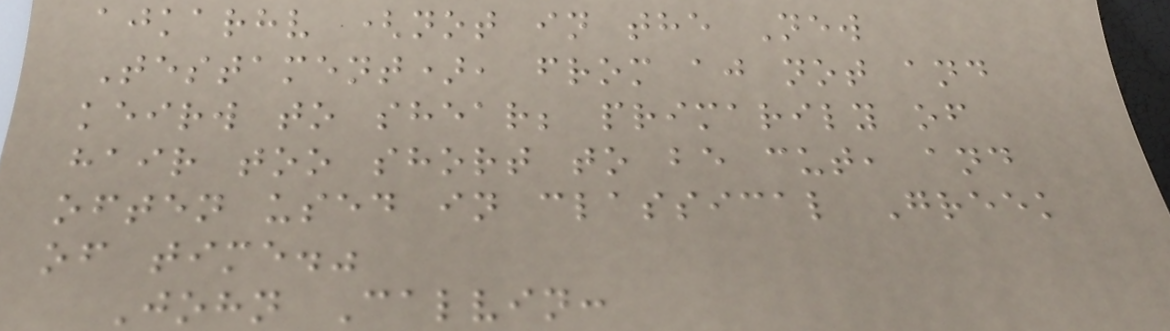ajkarhv (not in the New
Testament), from aj not and
keirw to shear; primarily of
hair too short to be cut, and
often used in classical Greek
of time."
John Calvin:
